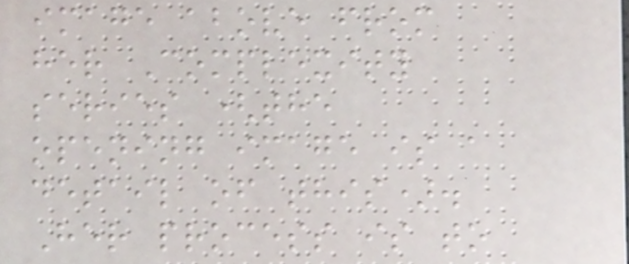image above from
her Complexity
series (the
opening image is a
detail of this).
Her process is to
